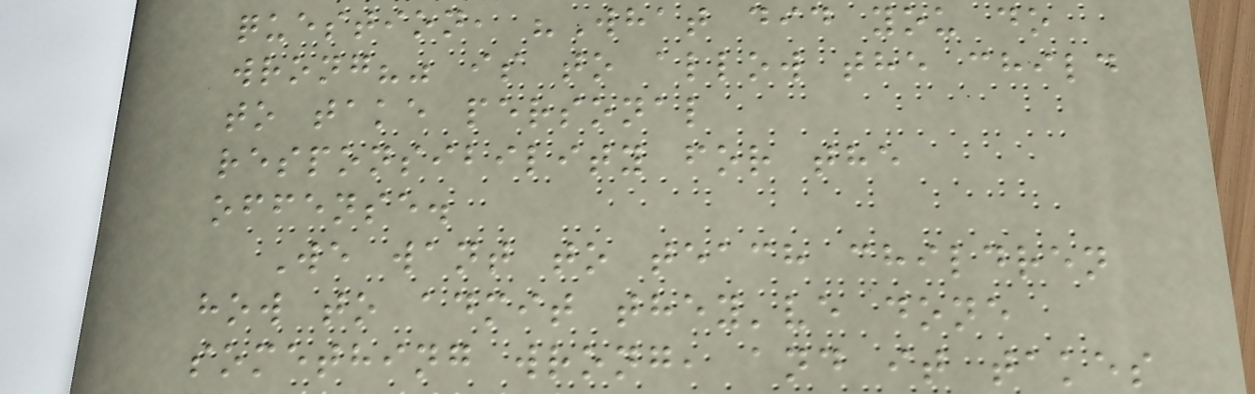question, "What did you do
wrong?" is to allow the child
to take personal
responsibility for the
offense.
We want to teach children
how to admit they've done
something wrong, and it takes
